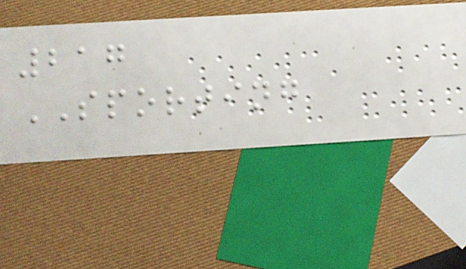217
SPORTING
